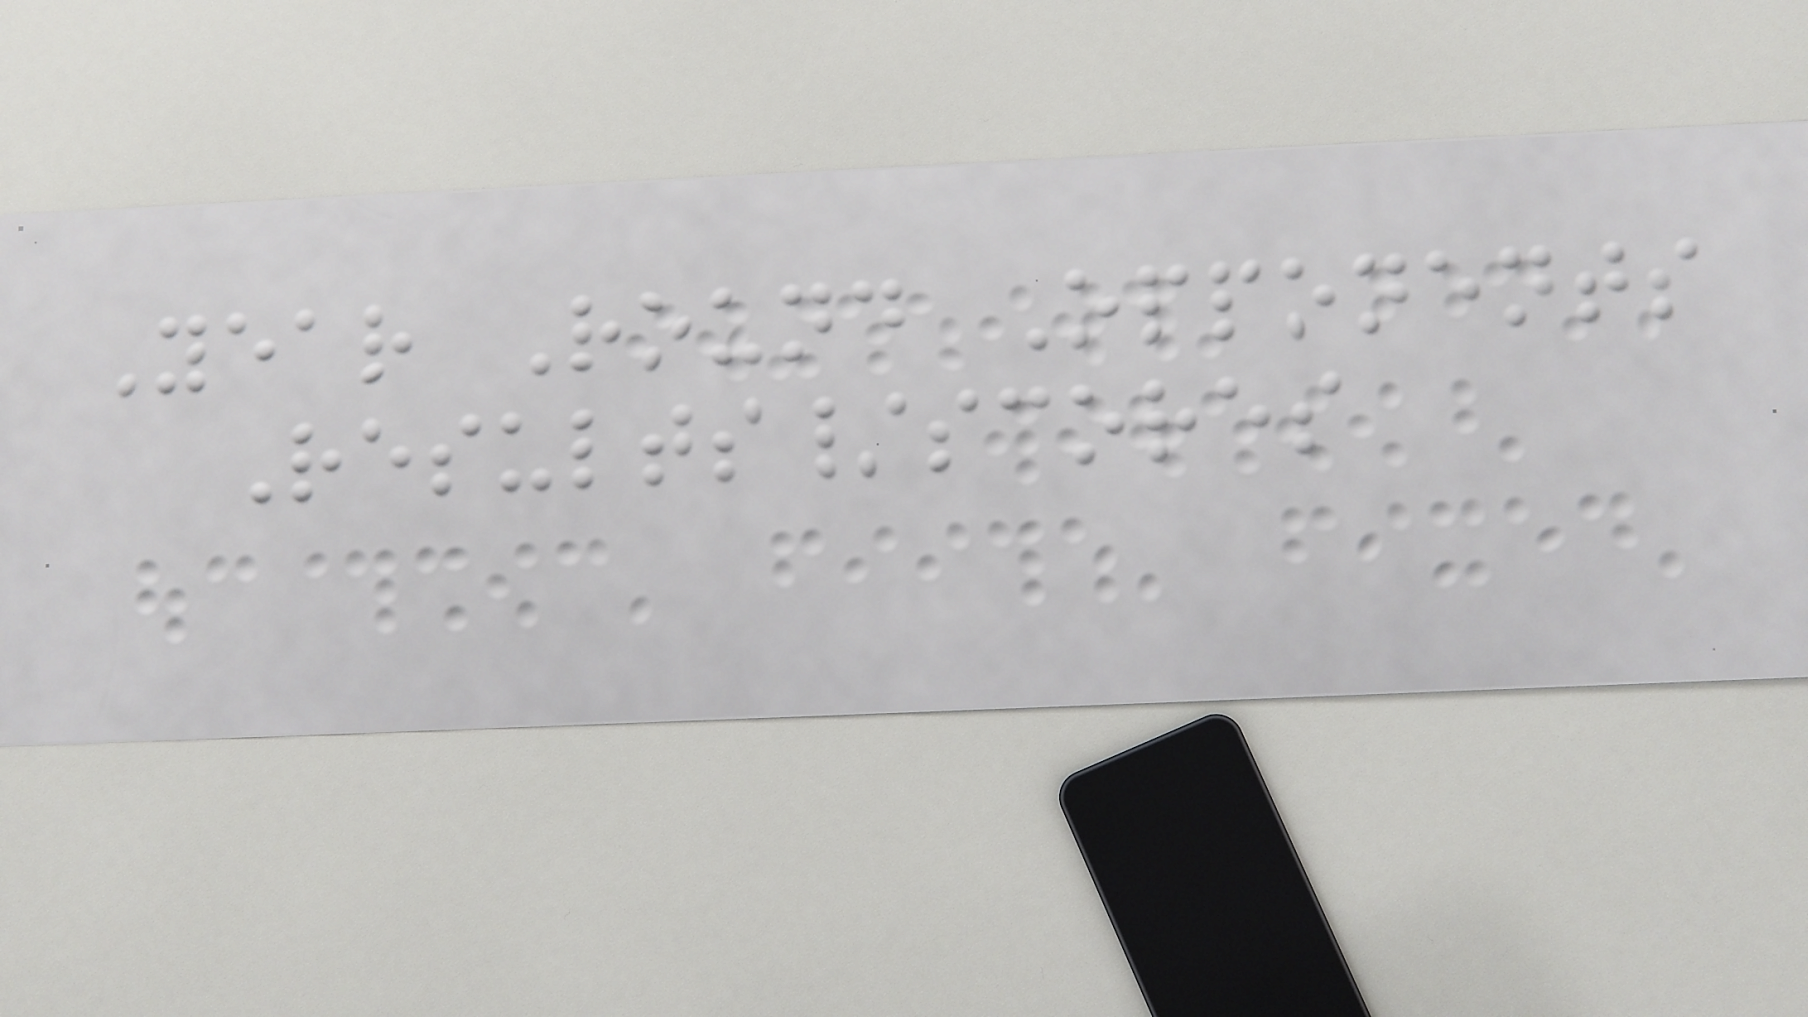Year Round Opponents
Results/scores
